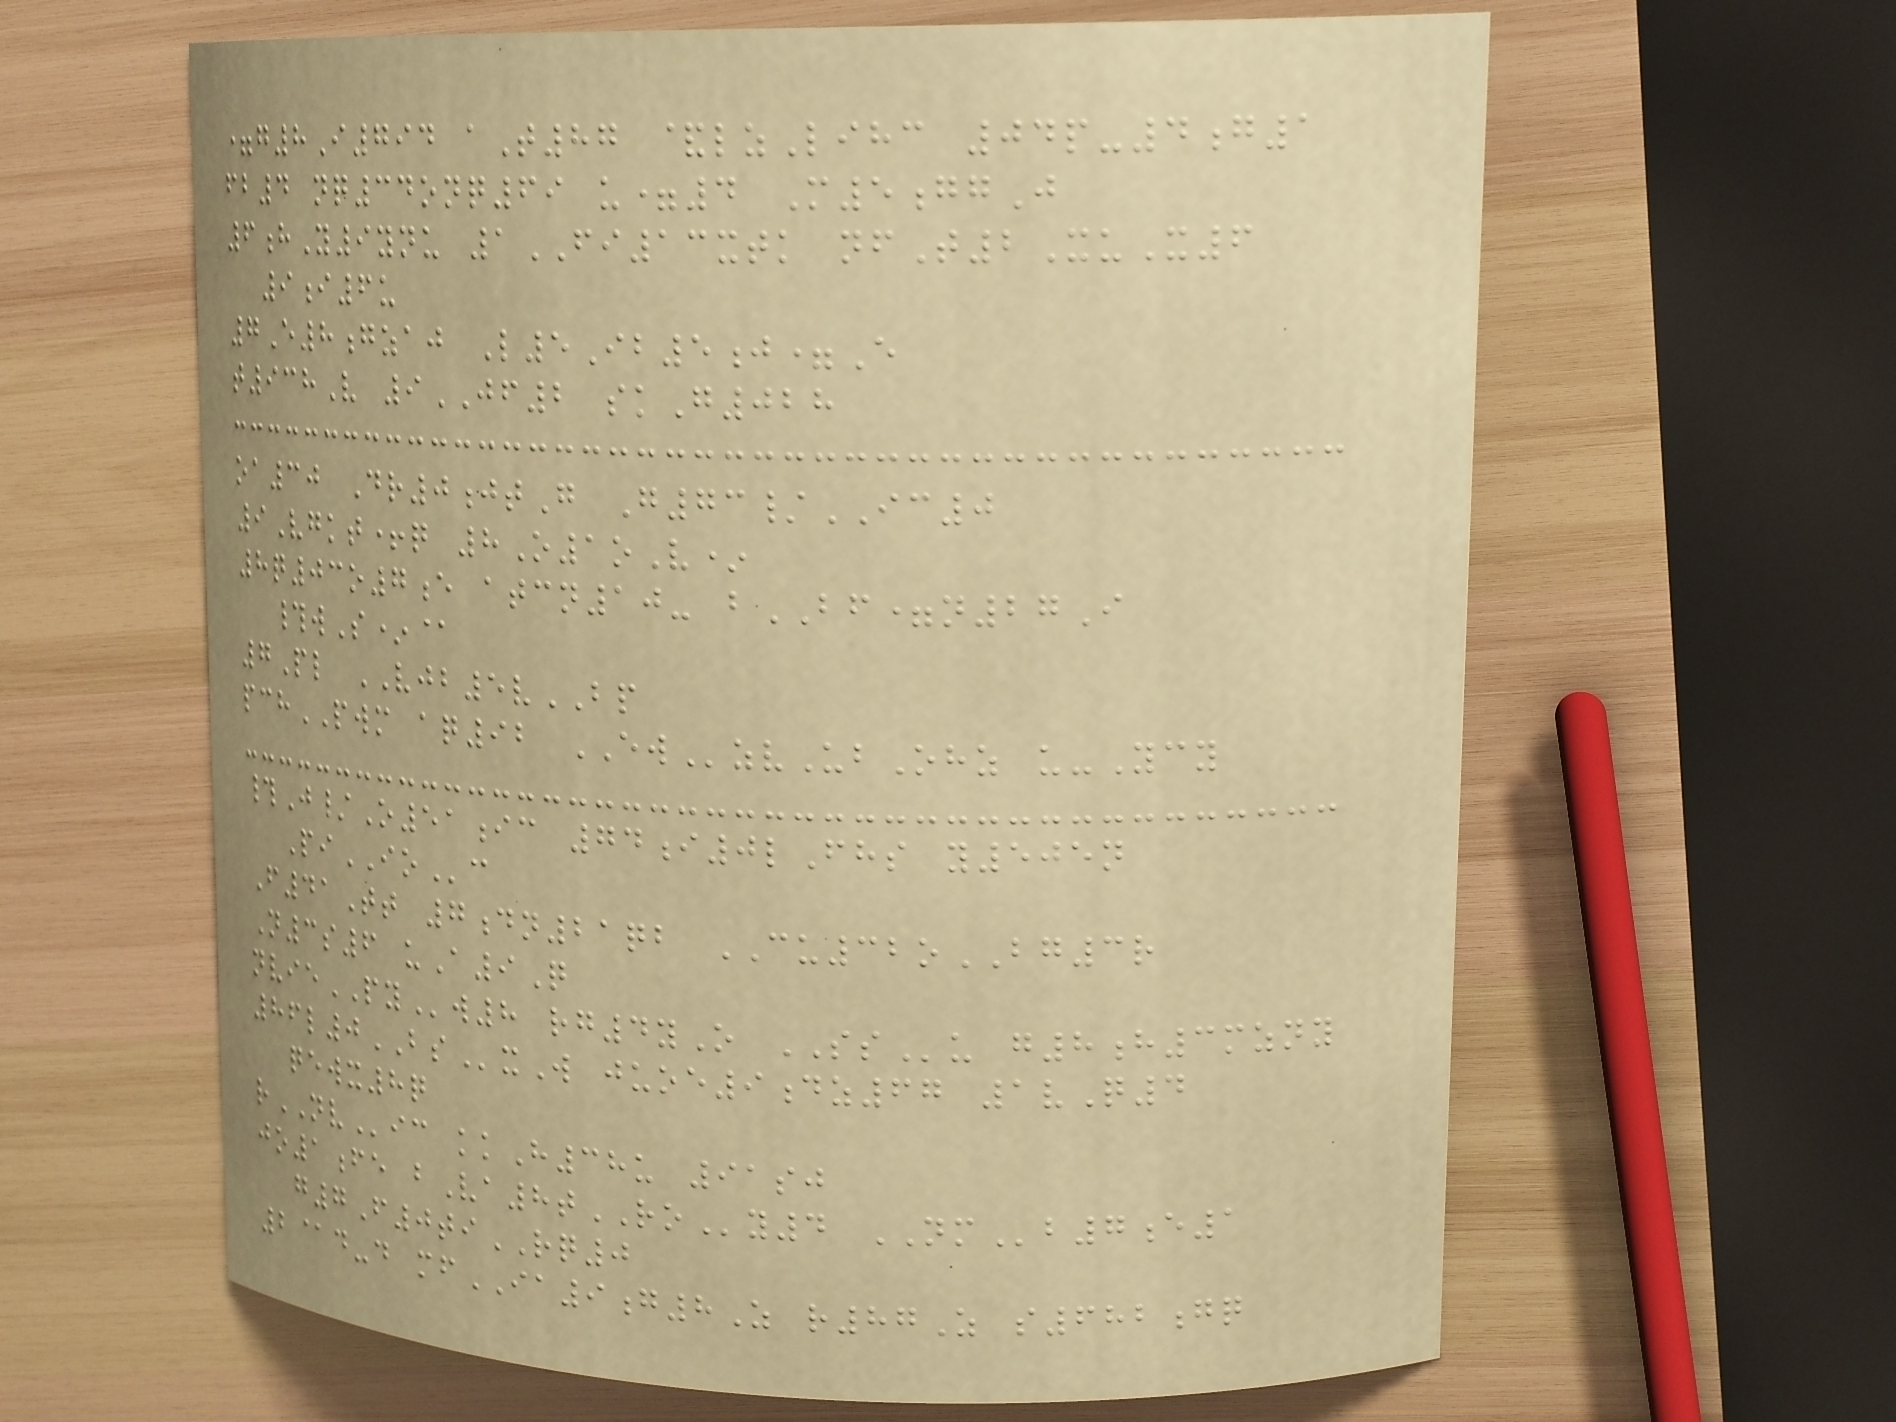=g8I794 aT87 &lzLihc 04p-4g1
fb4 nq34onq69 u=4 M5ggJ
6hY9ynu 1FI13xtk nfT2XuX6
9i6u
7E8gzaj L5Ib5j=E
t938V 9JF2 skG028
oa30 Dr0jtG G73/IC0
9Vgkt+q 8O1oV*
8q03o7e atcn10- bBF=n27I
#wS*@
7Pl VJB5vBP
pchPWM aq92 EWzvUbOhz u-Ycy
#J/O51ic 74i0lFhs y505n
PiIOc
F41Tt 7dn21qb CU32oBG3r
N3s6 uA9Q
nviePYw8 rg4yO SSu g8h3mzny
86l0BSxW juoe9dz67 1vQ4
qewx8q
rNVic kkH38u 91sj
jo1fe bVa8tROy4 NMb7e1
g7F0tiRQ0
2@d-d mfIA9g8Z r87Z s682gq
